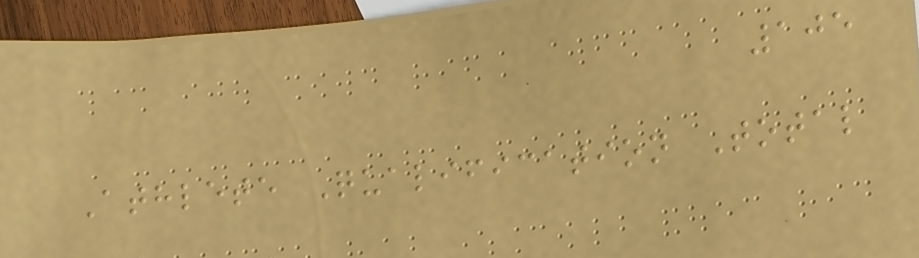105
Athlete Qualification Total
